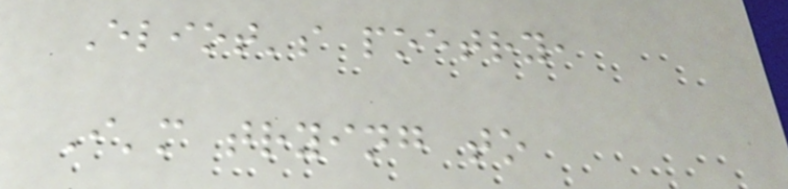Eliot's poetry,
I'm trying to
